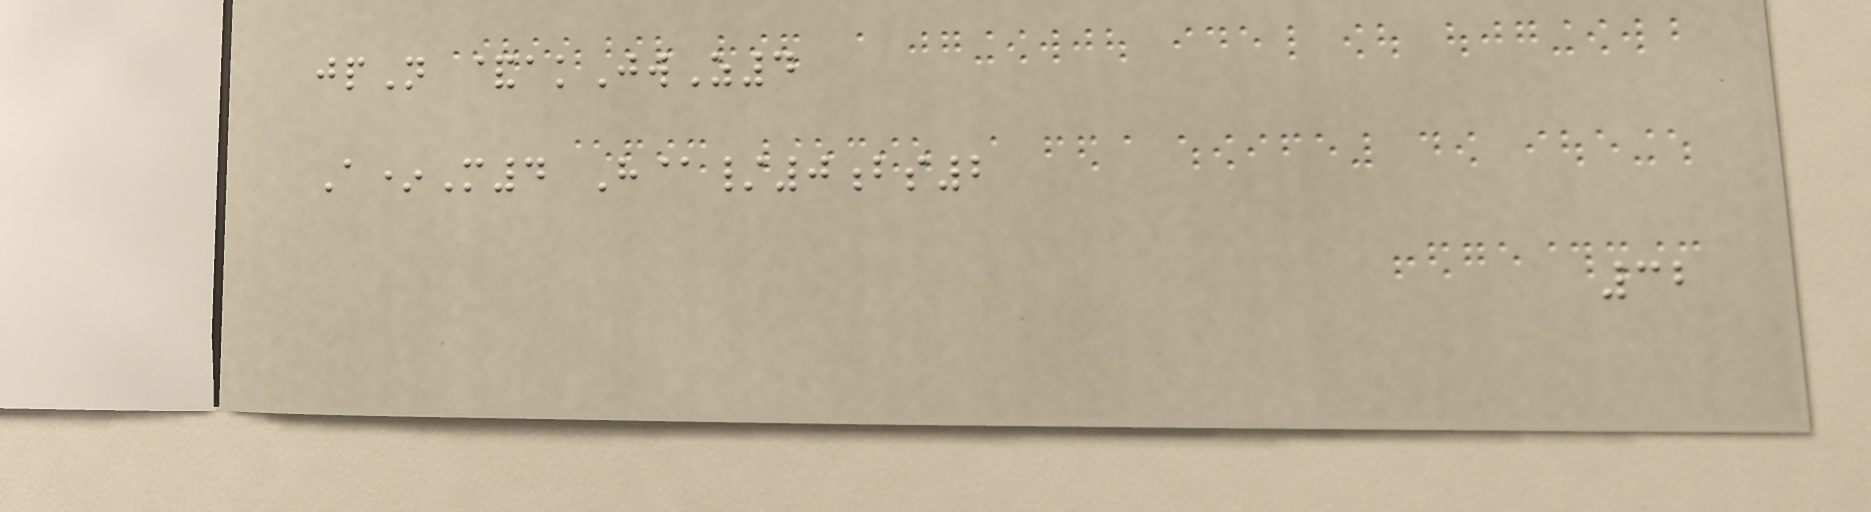jpN &akJwZ4
A*M4 H@/0bs2
32
